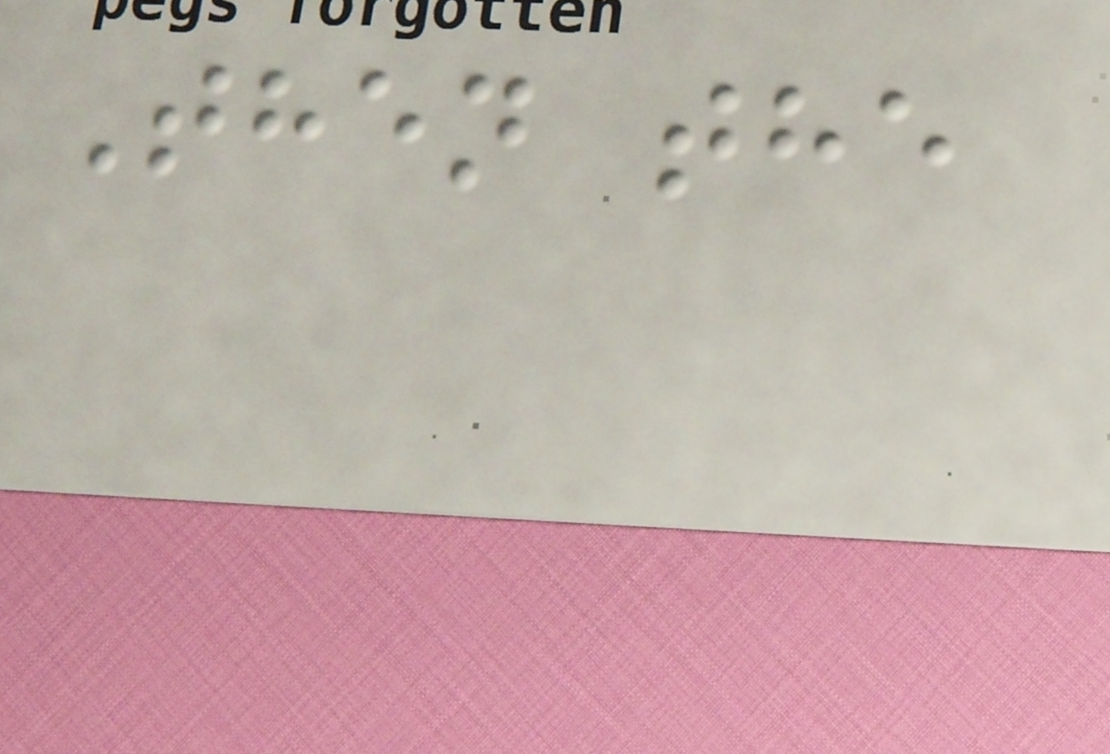Then the
